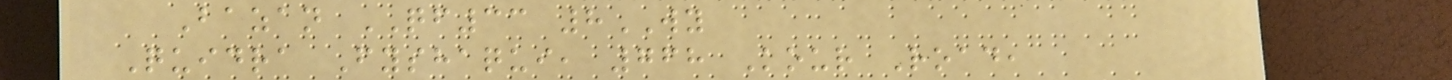Bazan QF33 8WY
Quidra Fyshaqui, 768 Kour Road,
